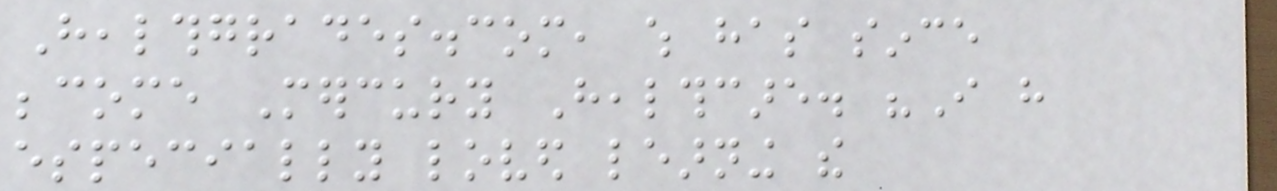Healthgrades.com, which has since
become Mercury Healthcare. "I have
especially loved learning the
